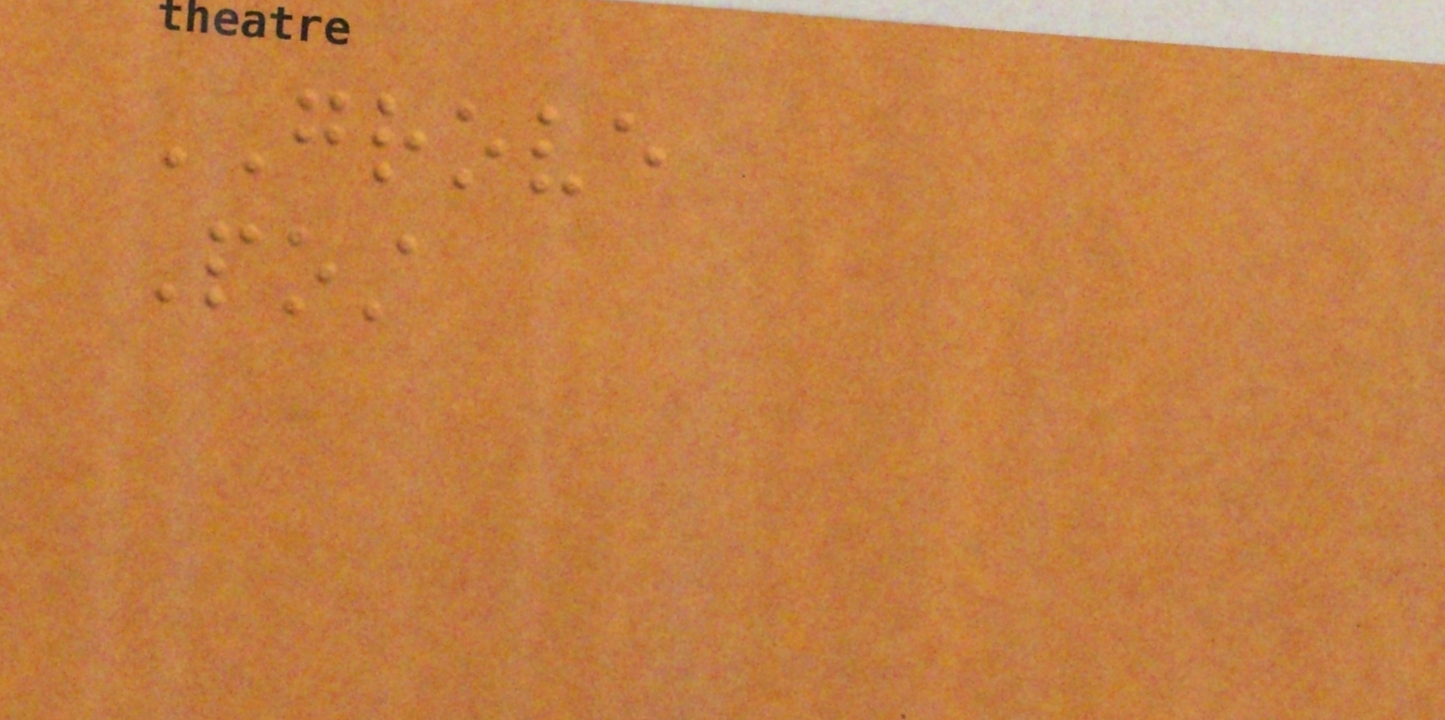GROVE
Post
